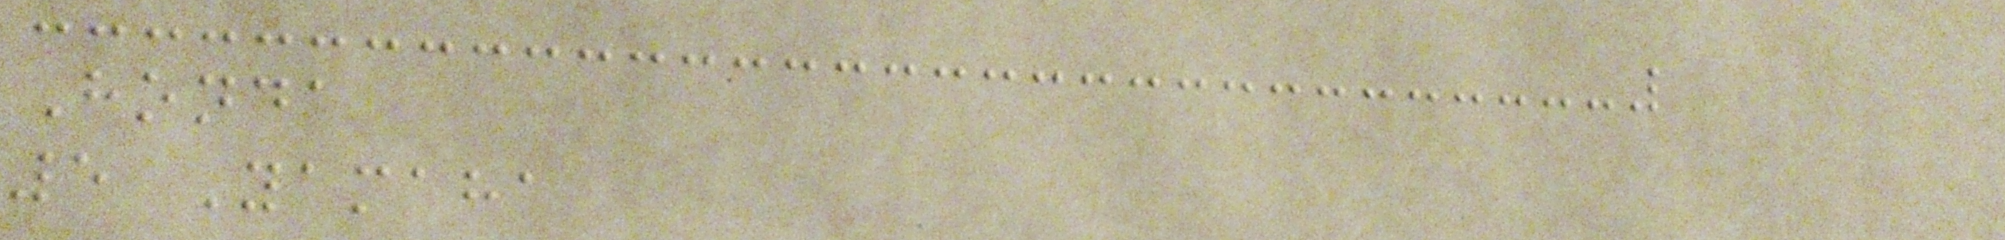Honda
5 Yamaha
